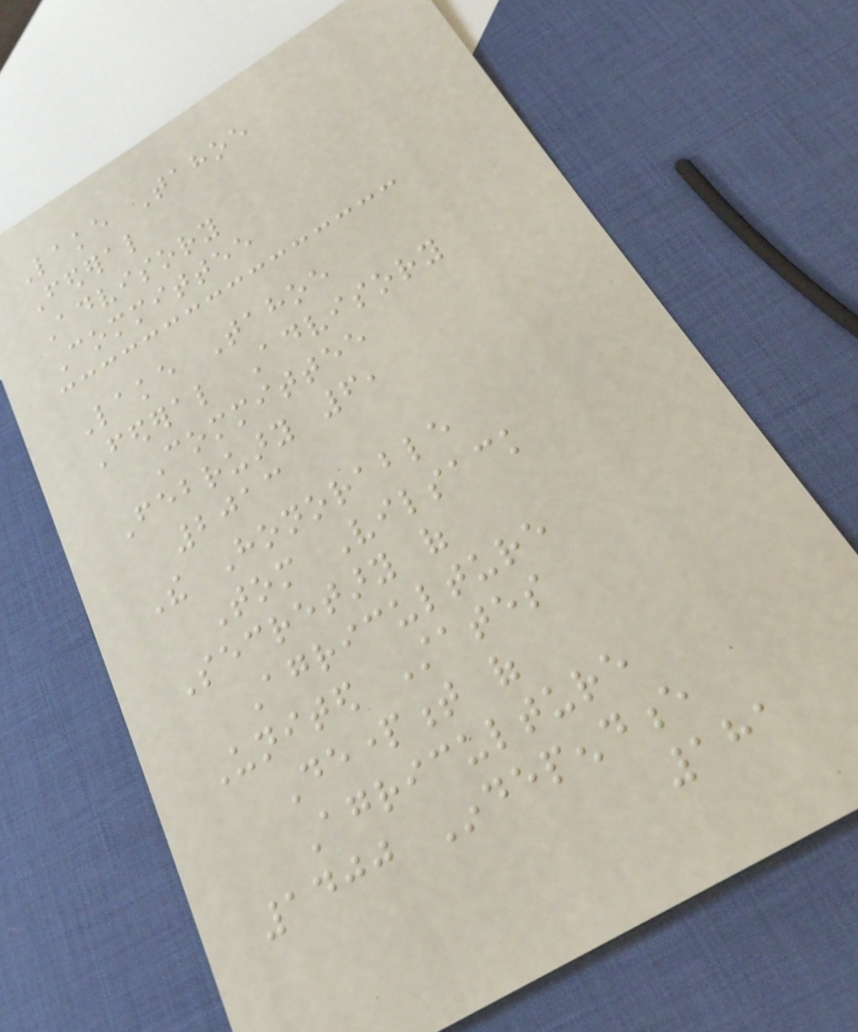Lake Tahoe
Federal
Advisory
Committee
Lake Tahoe
Federal Advisory
Committee
February 6,
2013
The Honorable
Tom Vilsack
Secretary of
Agriculture
United States
Department of
Agriculture
1400 Independence
181
